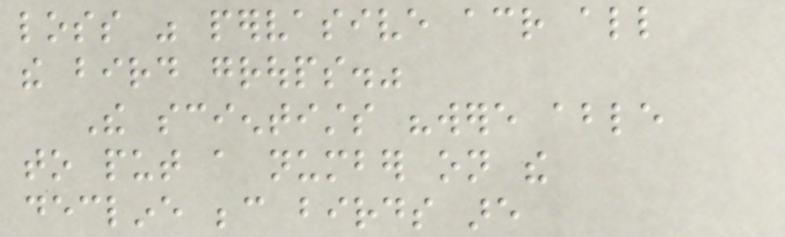loss was pervasive across all
the bird groups."
The scientists "were able
to put a number on the
decline because birds are
